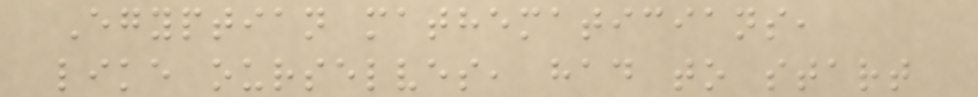Egyptian mathematicians,
like ourselves, had to start
